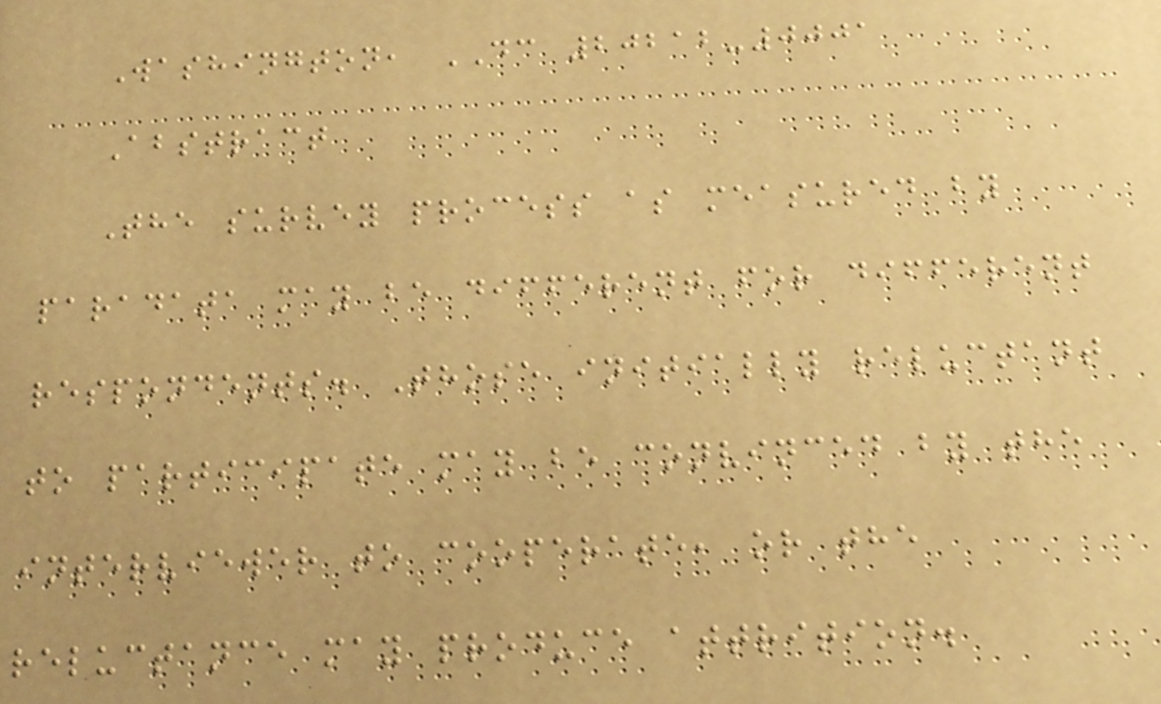Washington, DC 20212-0001
Abstract
The survey process as measured by
paradata may be different for different
respondents. Those initially reluctant
to participate may be convinced by the
interviewer to cooperate, or the
reluctance may produce attrition.
